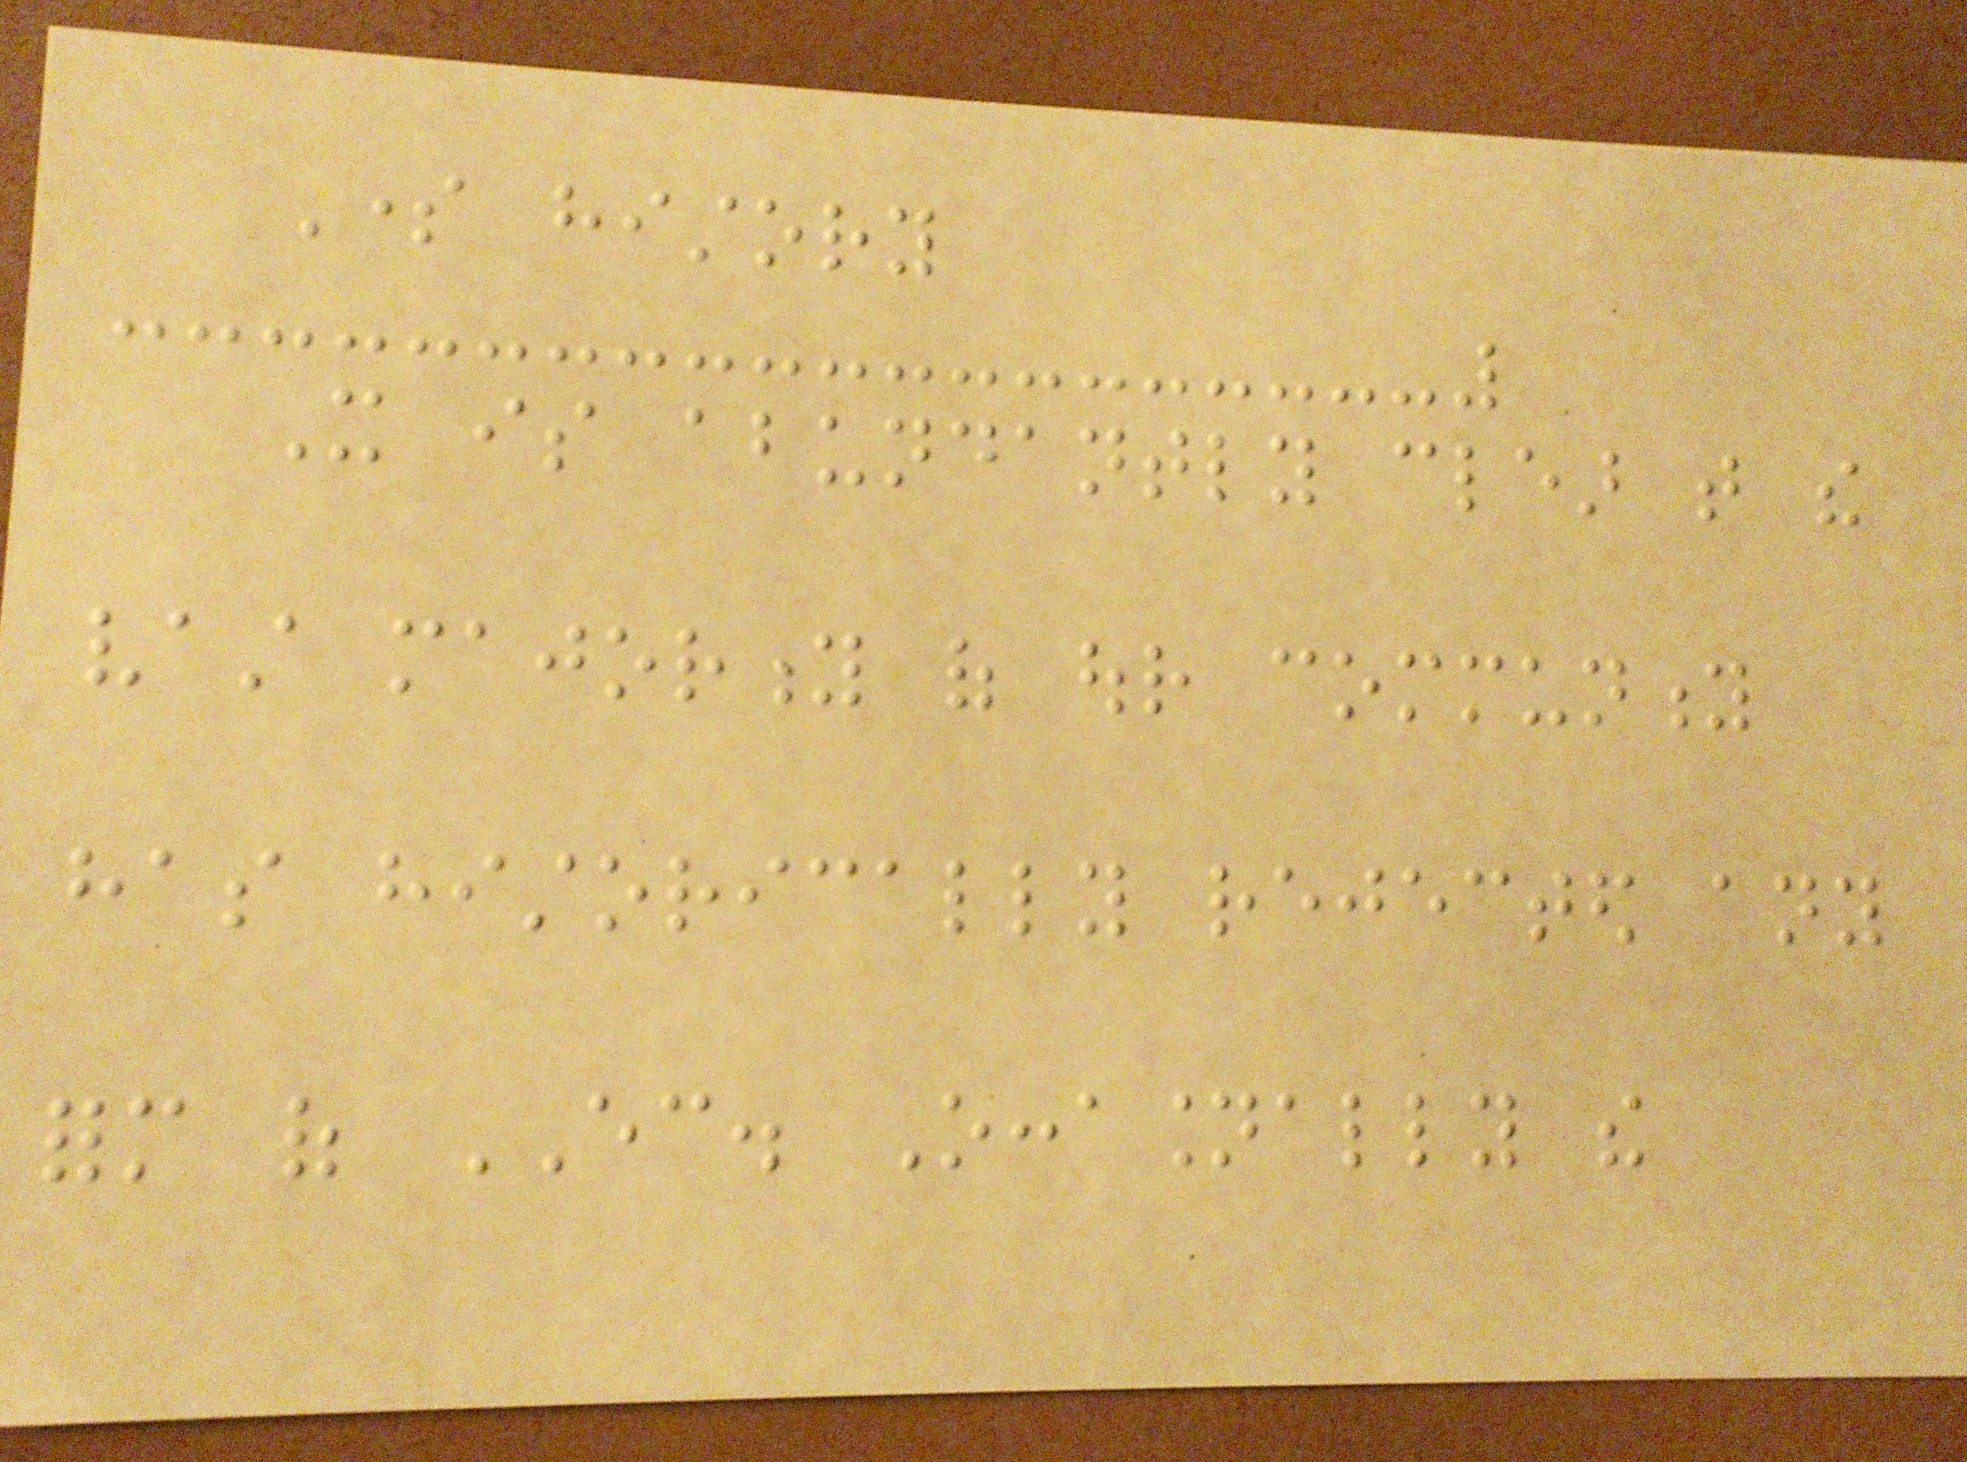Some history
It is abundantly clear that the
vast majority of our community
has historically rejected any
form of EC. Occasionally the
